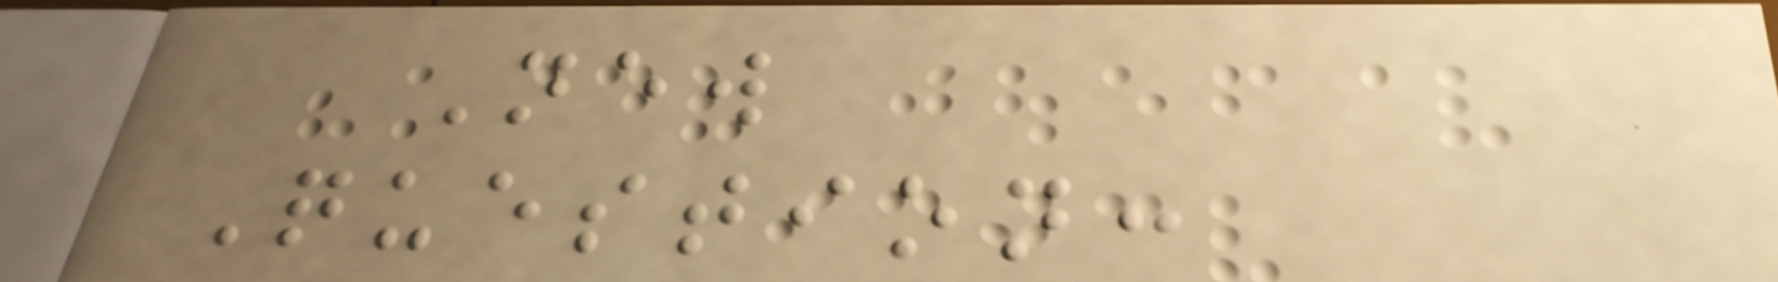New
Question:
